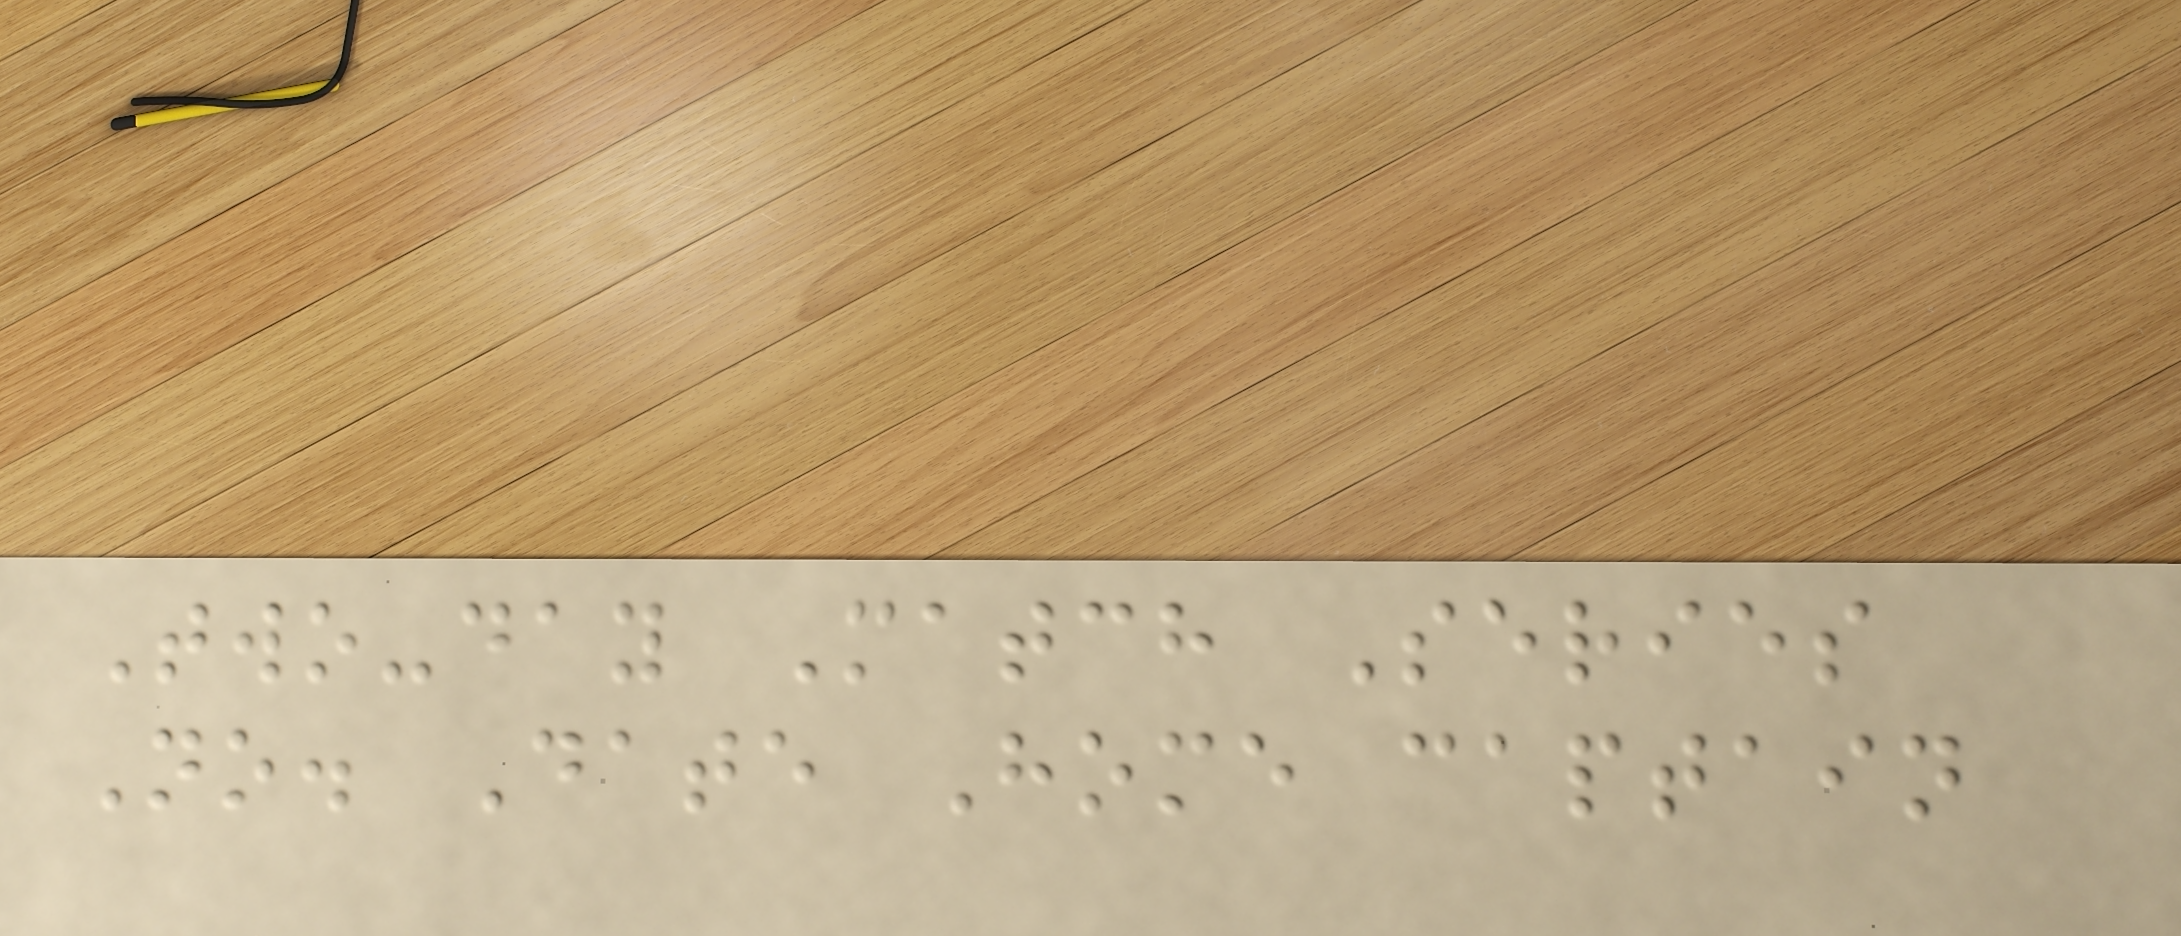Two-day Match Series
No. Date Home captain
